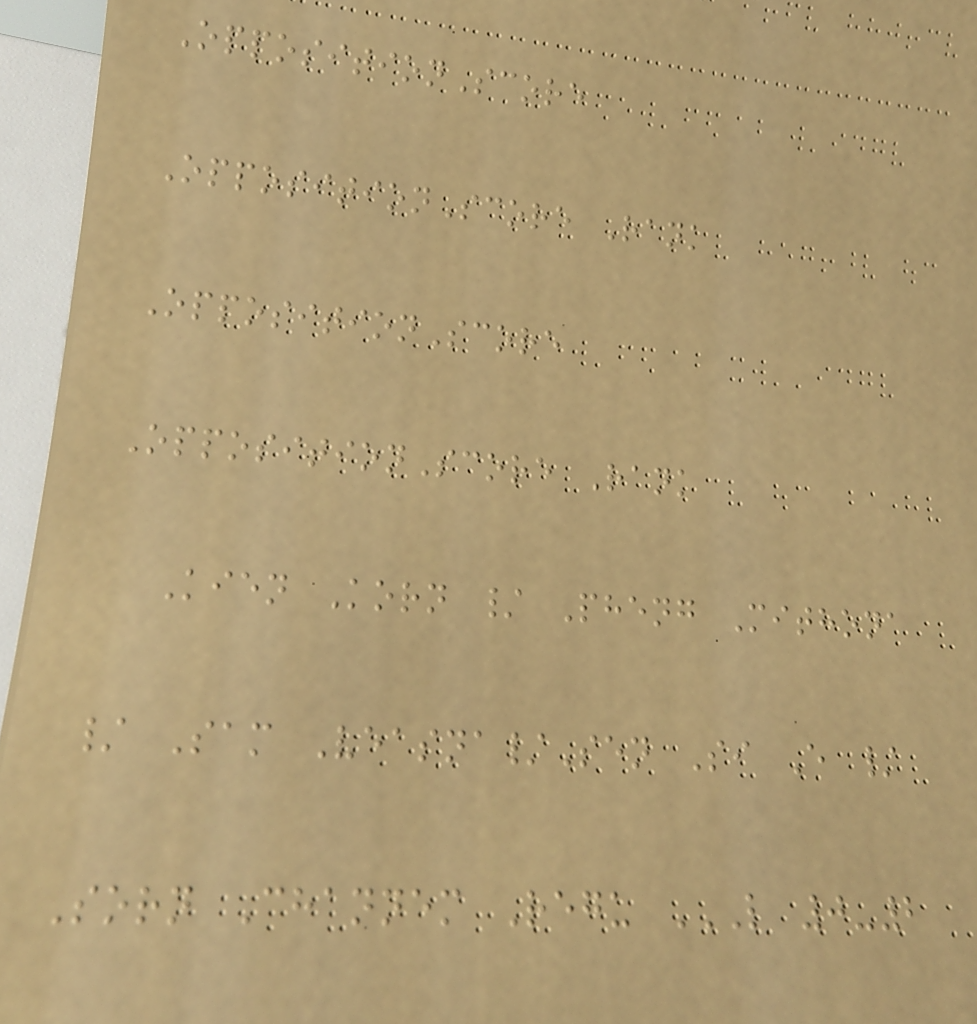OppositionScore
OppositionScore Rank
OppositionScore
OppositionScore Rank
Kien Korn / Pheng Mithona
/ Sam Veasna/Sen Si E /
Sorn Channem Regu L 0-2
